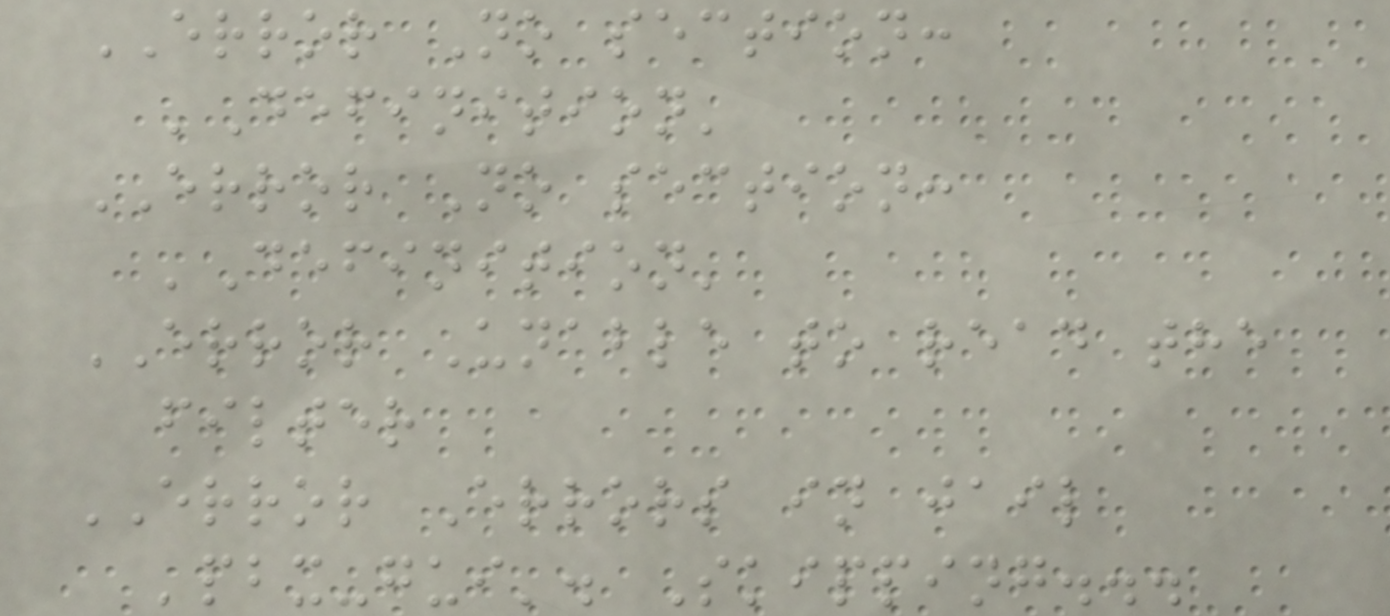ERROR No section:
'Definition'
ERROR No section:
'Definition'
ERROR Unable to read the
filter
ERROR Errors in jail
'pbx-gui'. Skipping...
